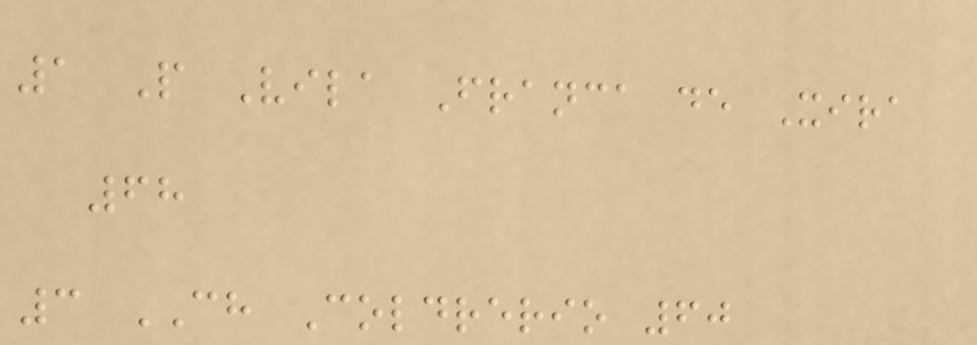1 P Vila Franca de Xira
68
3 CH Coldrerio 60
